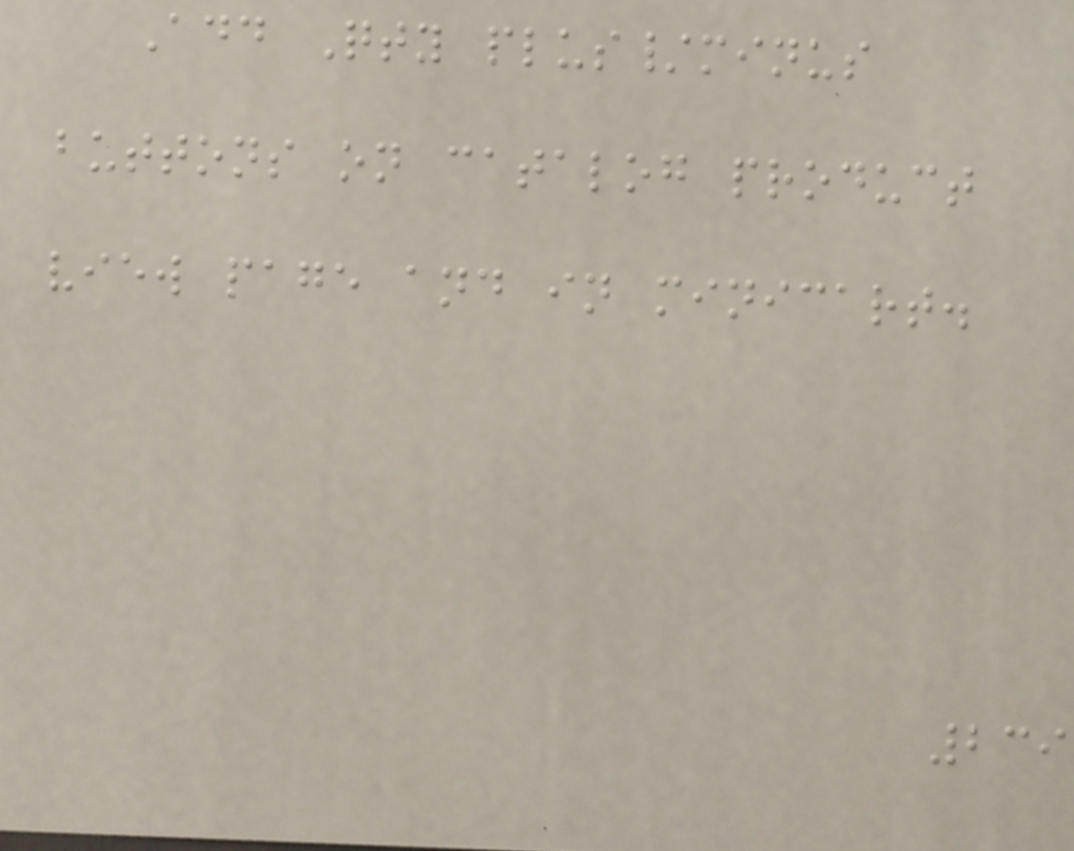Add Qty plus/minus
buttons on catalog product
view page and in minicart.
239
